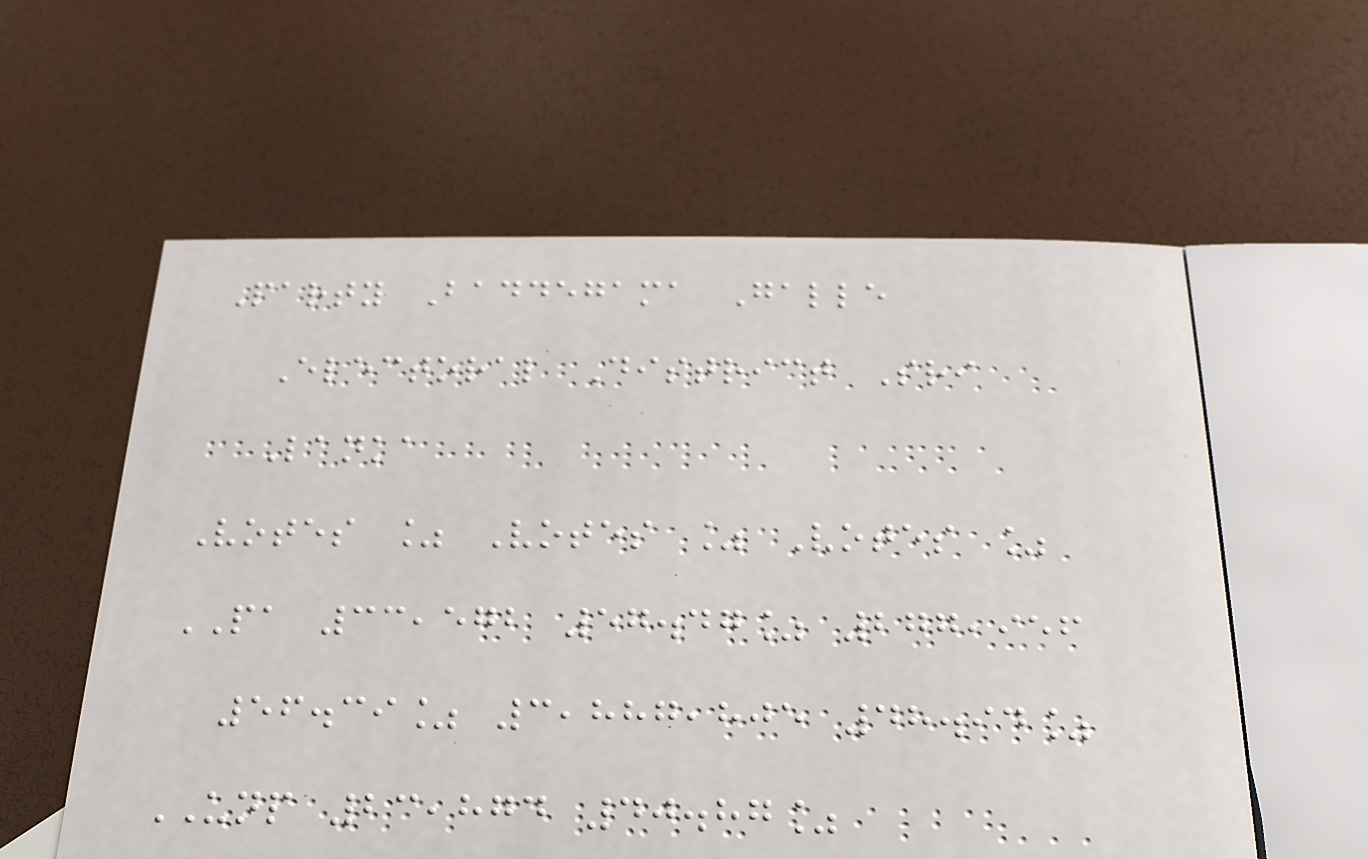Party Baddegama Galle
Electoral District Sri
Lanka
Votes % Votes % Votes %
PA 33,572 57.47% 277,956
56.39% 3,887,805 48.94%
UNP 23,874 40.87%
